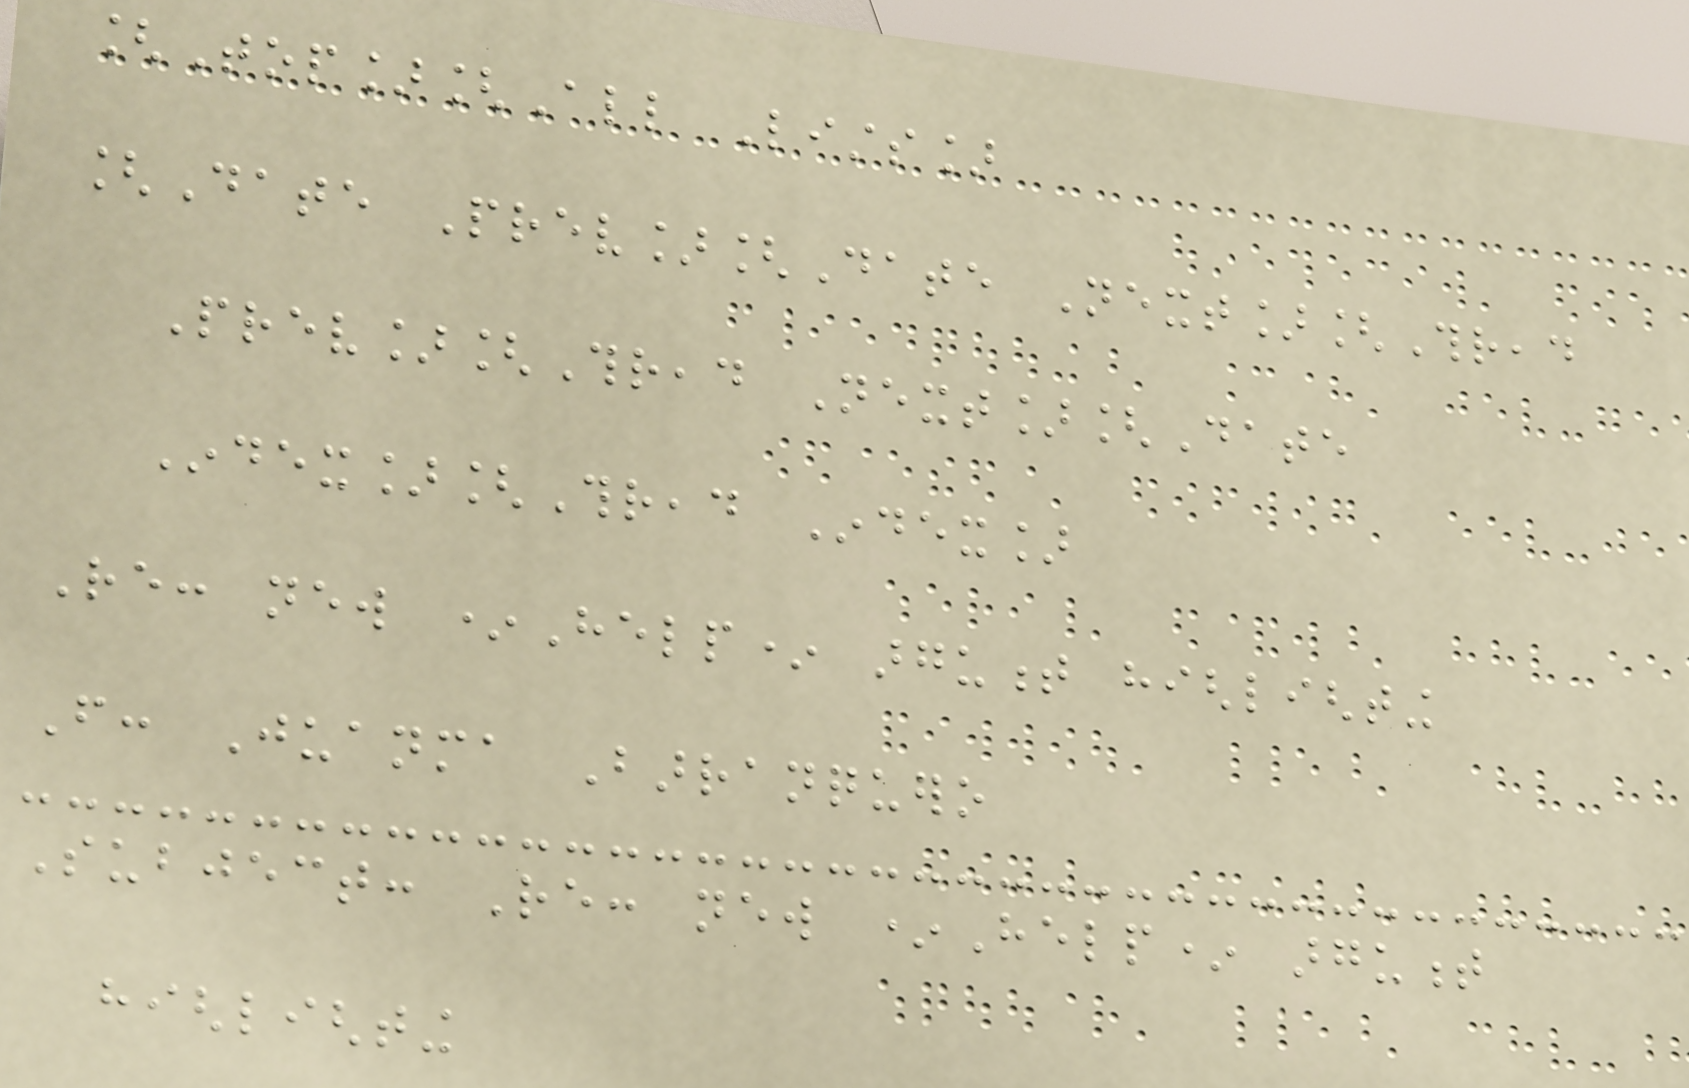[Top][All Lists]
[Date Prev][Date Next][Thread
Prev][Thread Next][Date
Index][Thread Index]
Re: new *Help* argument highlighting
From: Juanma Barranquero
Subject: Re: new *Help* argument
highlighting
